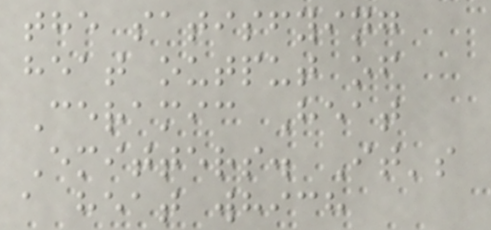the satisfying
heat output of
Ceramic Heat
Emitters. It's
a heat which
